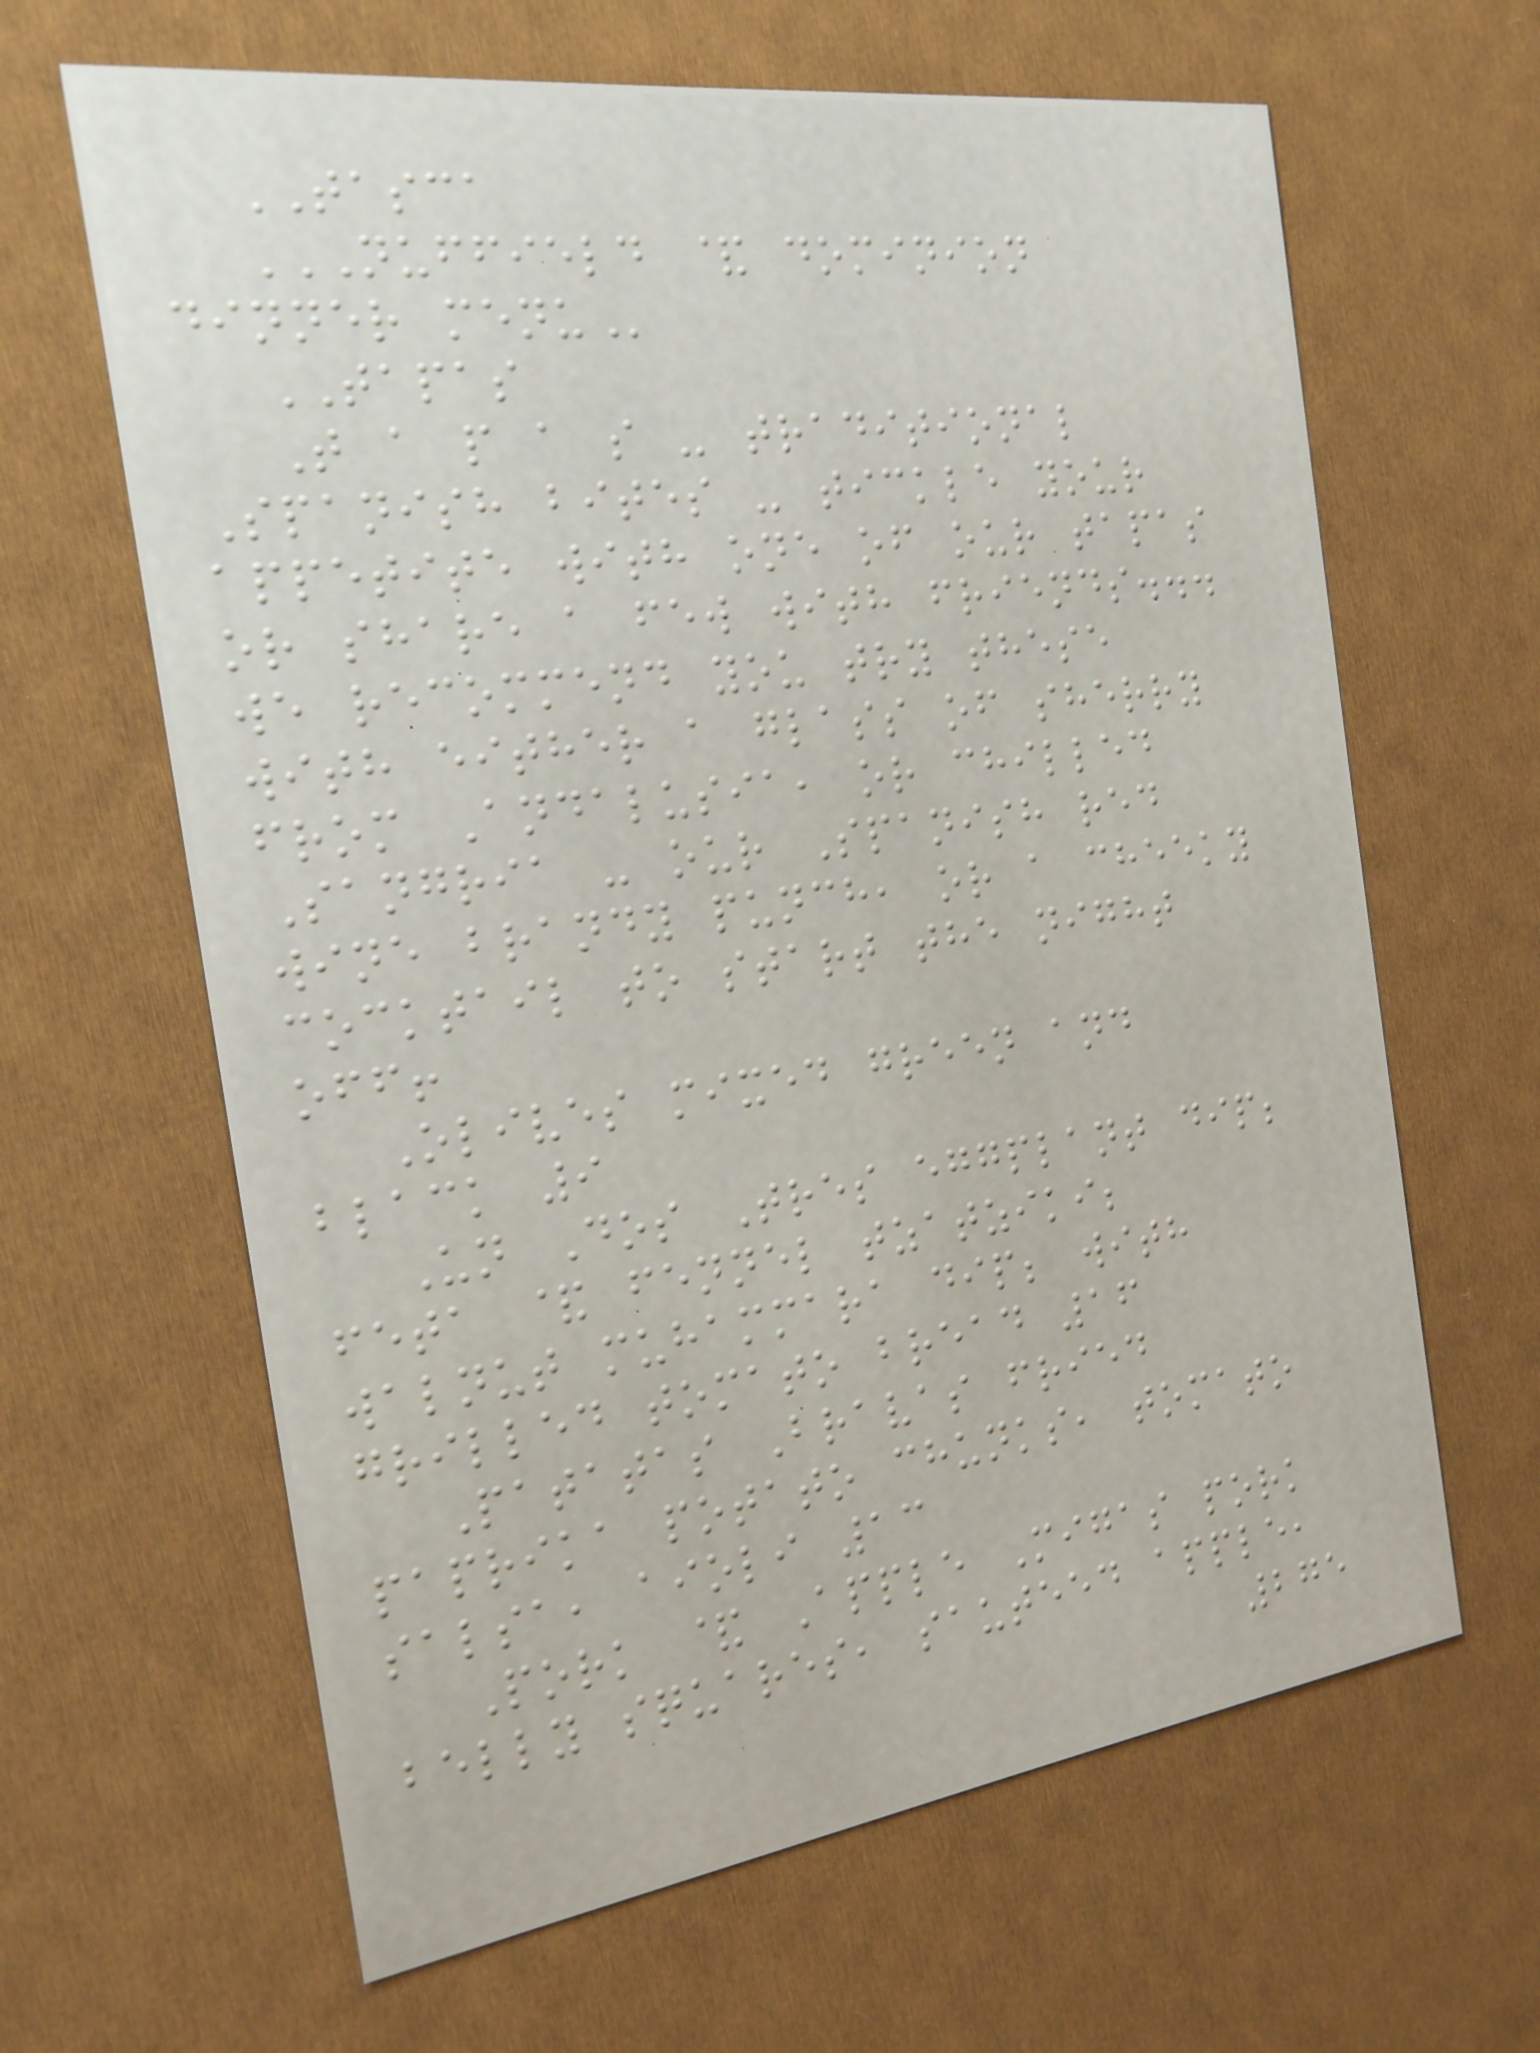TASCA
NUFFIELD & DOMINION
DINNER MENU
TAPAS
T a p a s - traditional
Spanish bites - tickle your
appetite with one of our tapas
or share a few with friends...
we recommend you try these
with either a glass of sherry
from Andalusia, or chilled
Sangria - our Spanish red
wine brandy punch, or a cheeky
cocktail to start the night
off!
Olives mixed green and
black 9
Un Dos Tres eggplant dip;
feta & fennel tzatziki;
walnut muhammara dip; with
grilled tomato bread 16
Patatas Bravas fried
paprika potato chunks, tomato
salsa, aioli 13
Pork & Apple Migas pork
belly squares, sauteed apple,
275
